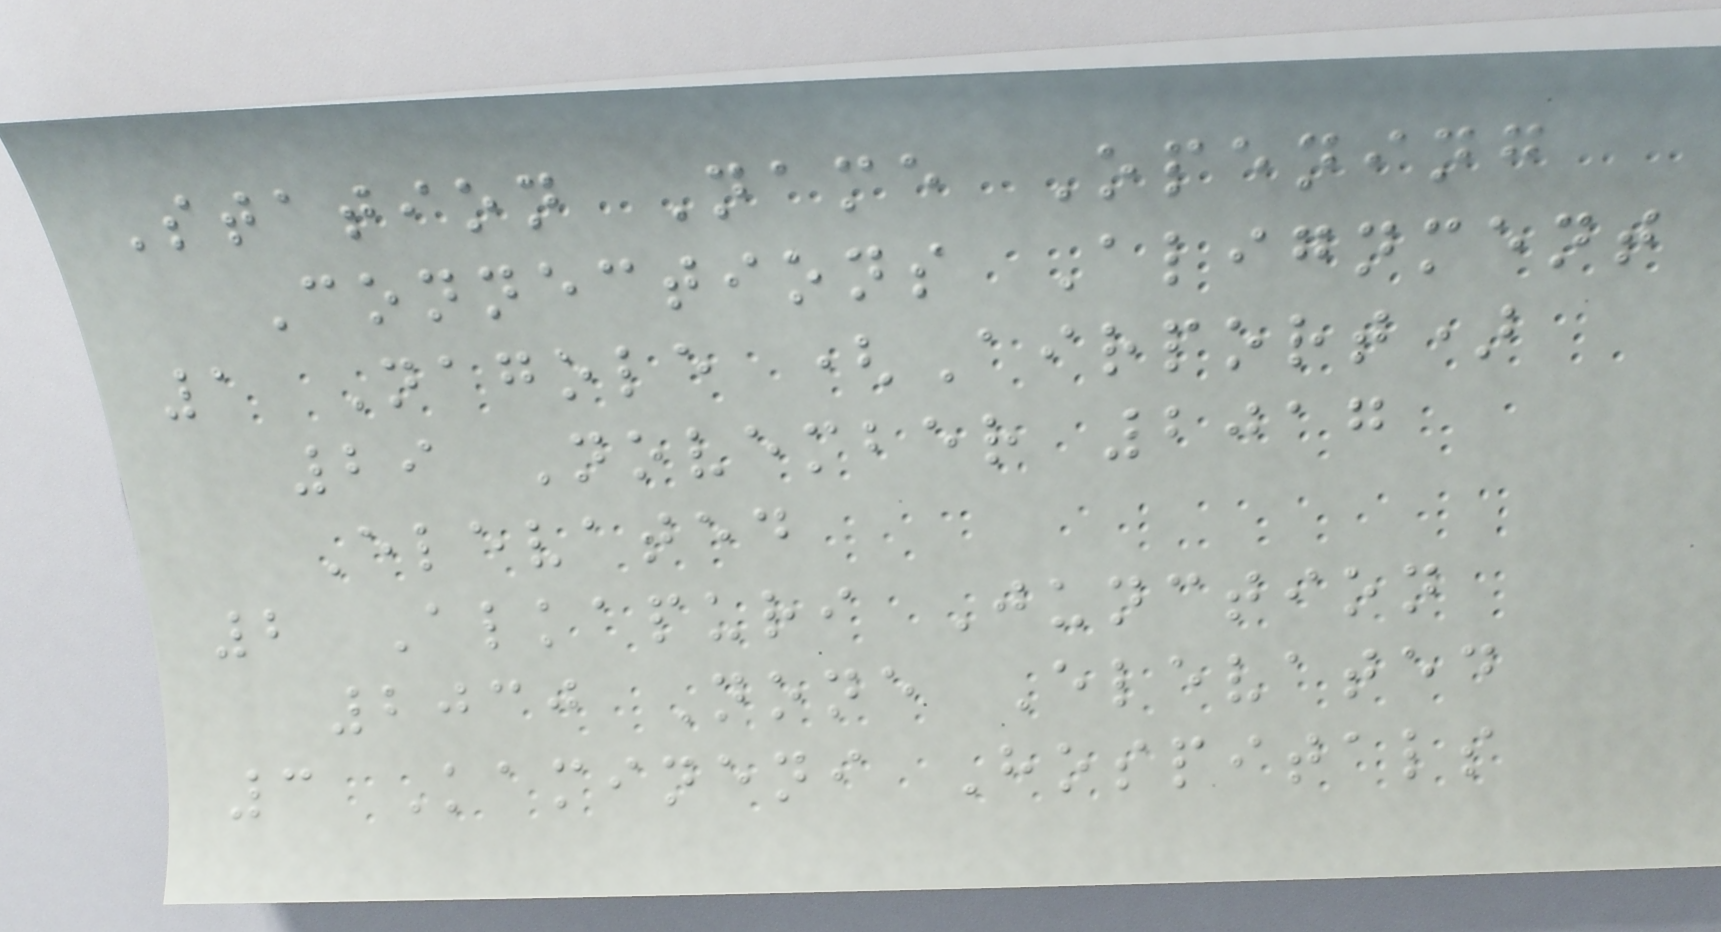Station Name Opening
Connections Alignment
1 Nagole (Airport)
29 November 2017
Elevated
2 Alkapuri Junction
2030 None Elevated
3 Kamineni Hospitals
